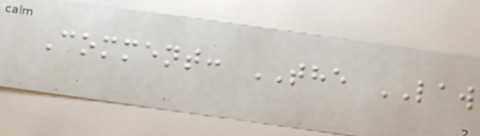Comment: THE LAW
